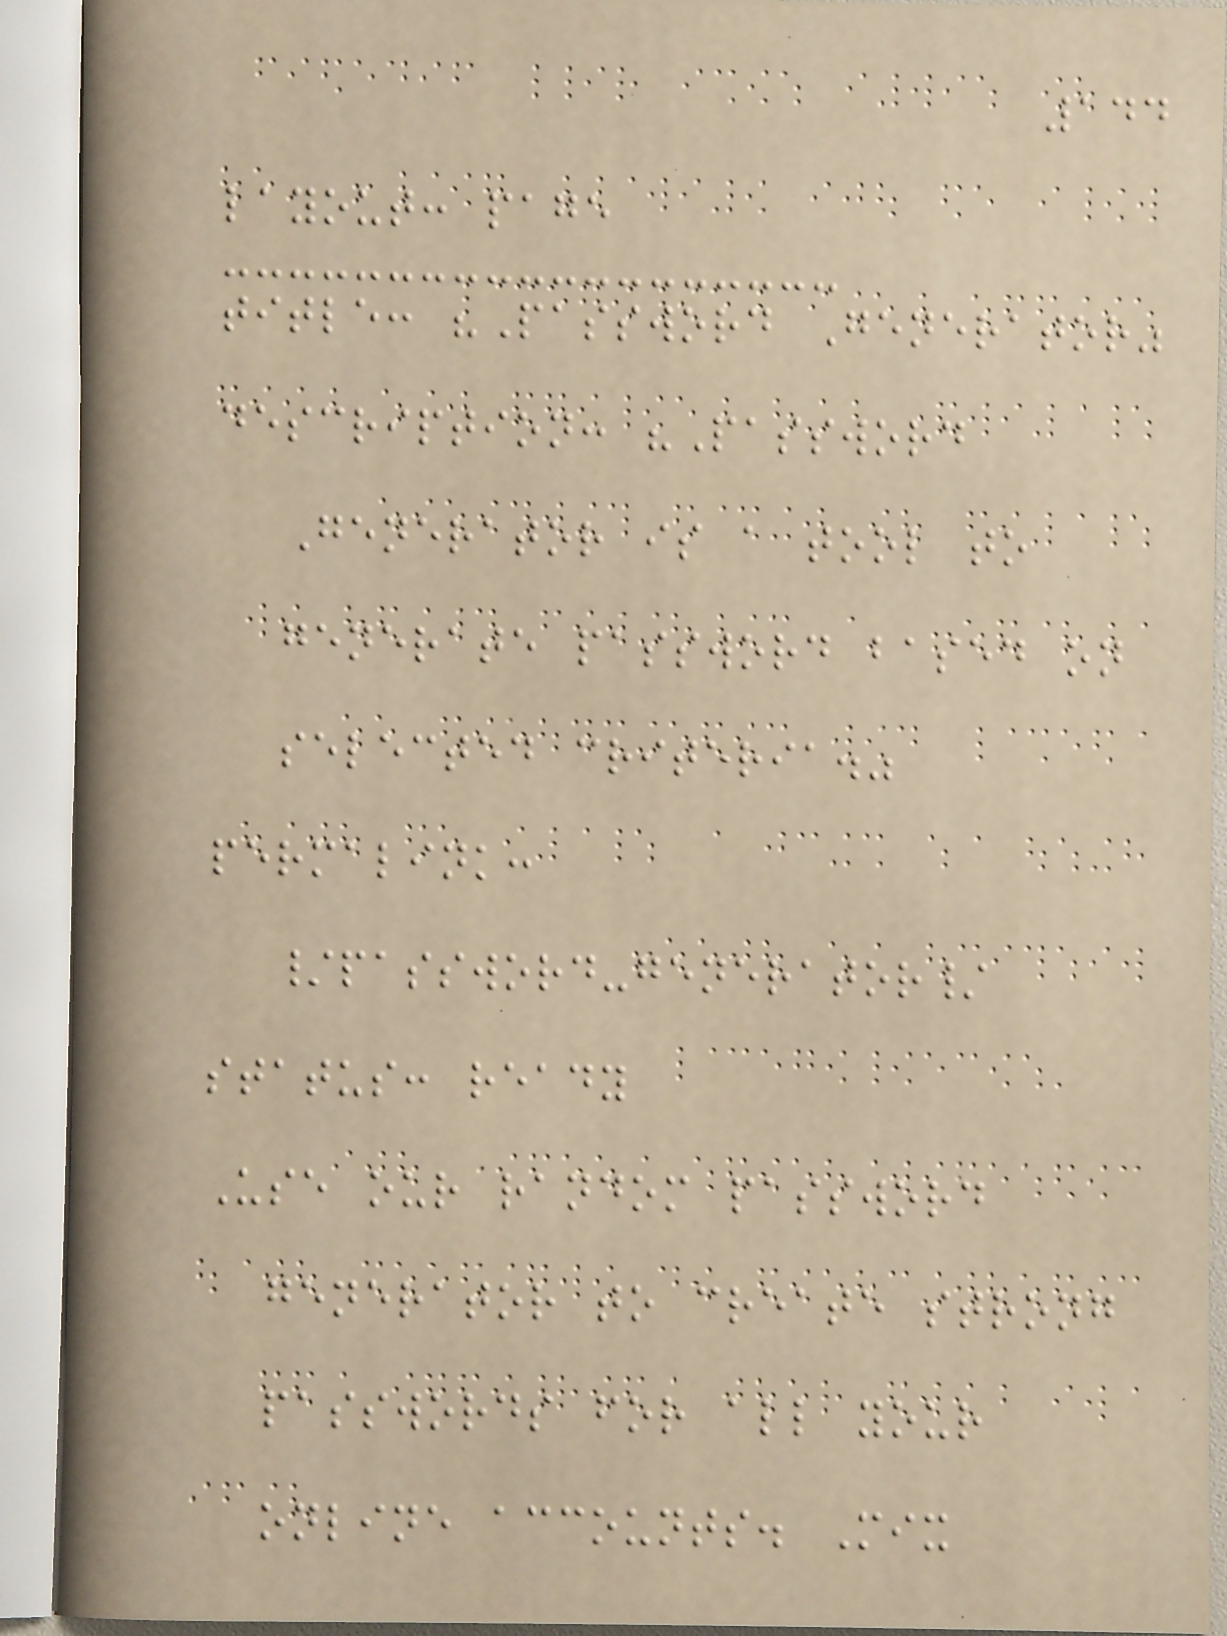144
layout: page
title: "Password Generator"
description: "Password
Generator is a tool to
generate password based on
selected criteria."
permalink:
/password-generator/
status: ready
Use our random password
generator to create strong
passwords for all your
online accounts. Mix
